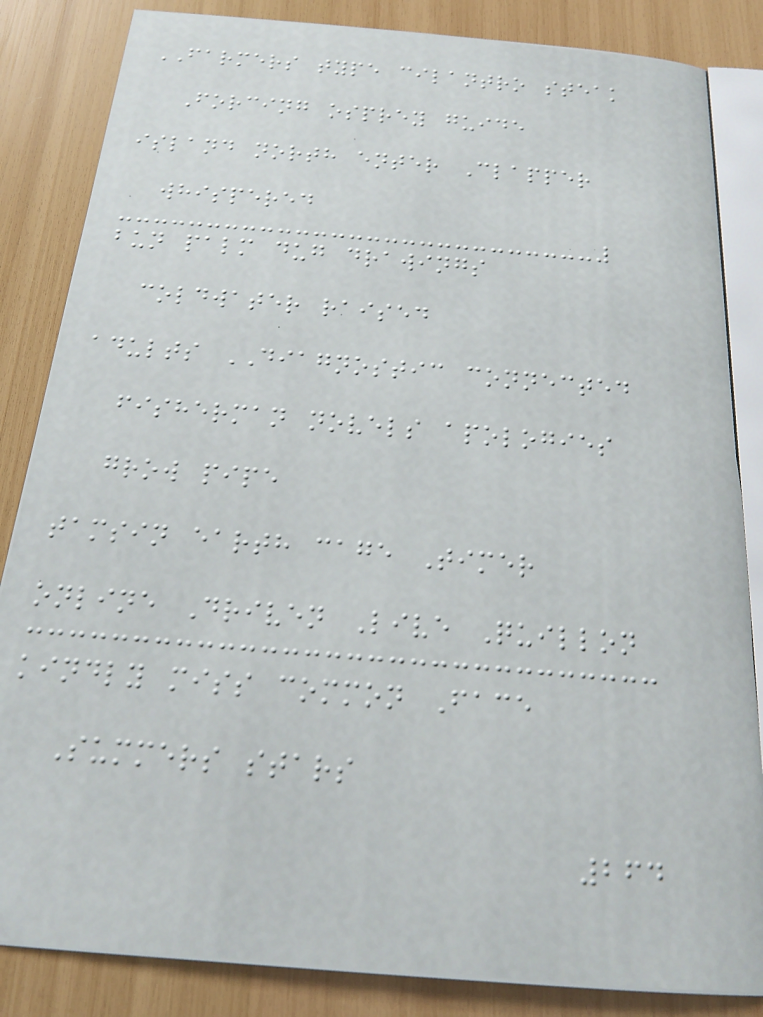FARMERS type cilantro steak
Forcing osprey guide
island north enter Clapper
whispered
bun palm dug drawings
coldwater raised
adults DIAGNOSTIC connected
fisherman novels apologies
grow pipe
tamsin earth cage Timer
online Driven Live Quillon
kindly miss common Face
Summers stars
264
